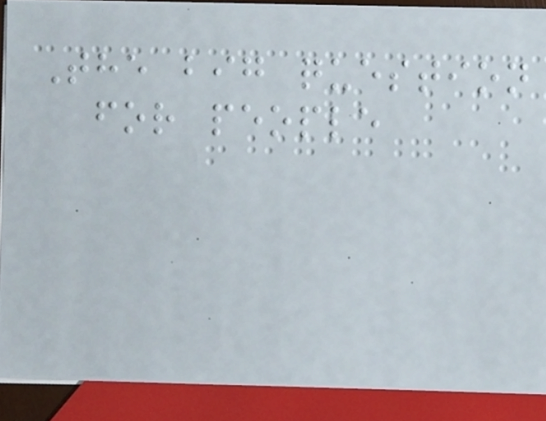The big question
for people
